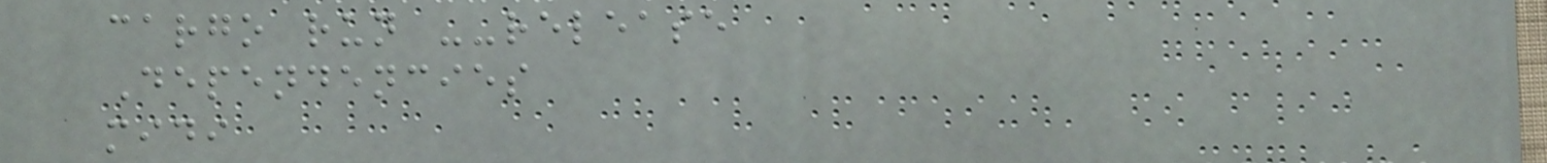cargo run --release
Dependencies
midi
